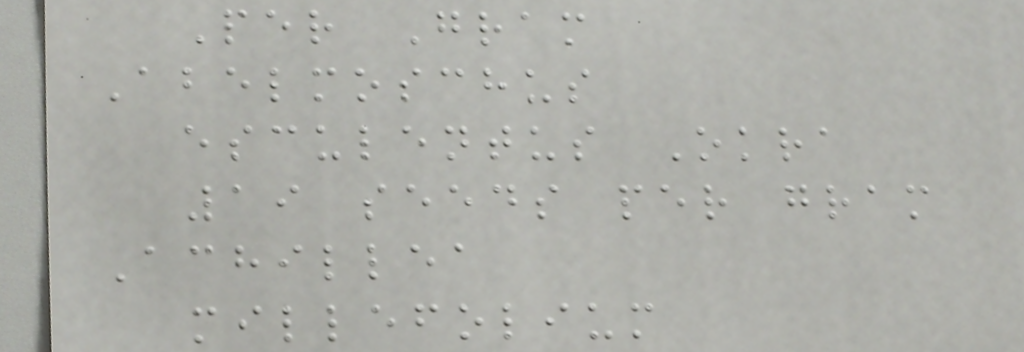Per Gram
Abelmoschus
esculentus Okra
19 seeds per gram
Achillea
millefolium
